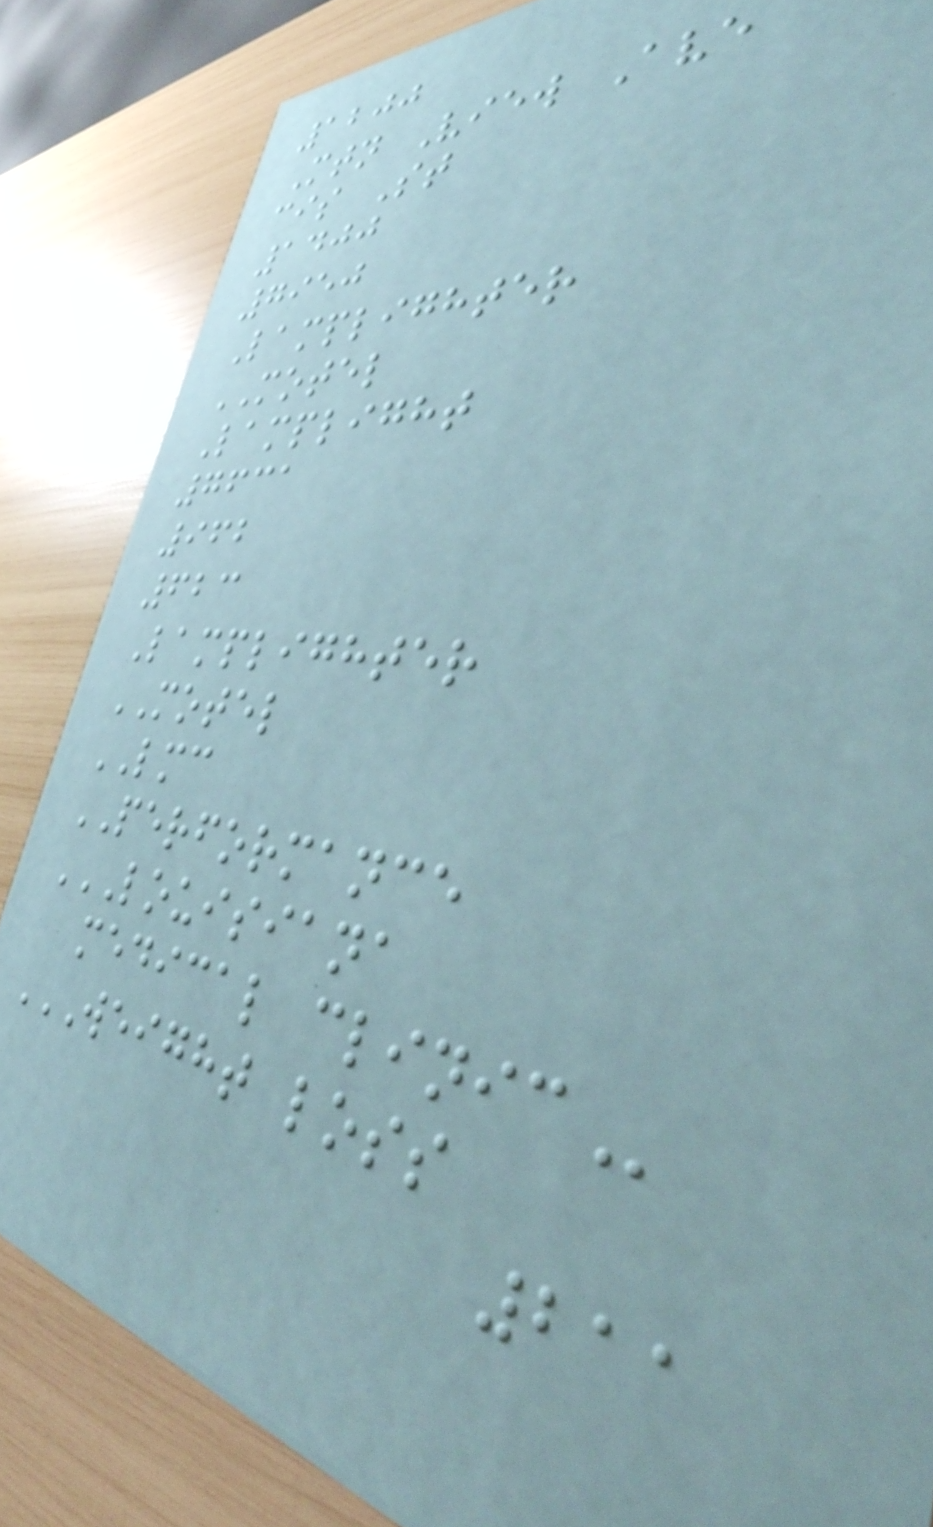1200
Mtn View Ave
cis St
1400
7950
Lamplighter
MOTEL
Lamplight
7631
962
623
Lamplighter
MOTEL
LMC
PERFORMANCE
LOUISIANA
MEDICAL CLINIC
WEIGHT LOSS
211
